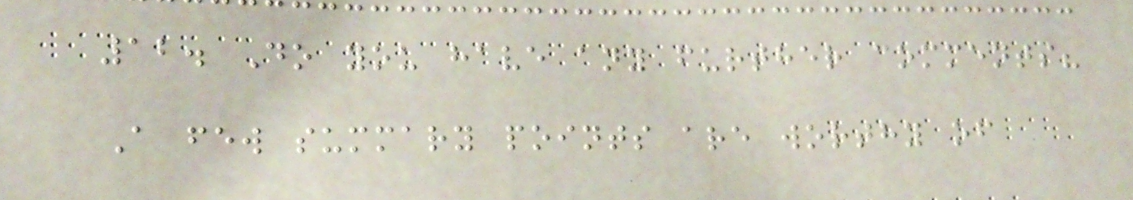12. Do you have any further comments?
A few summary points are worthy of
